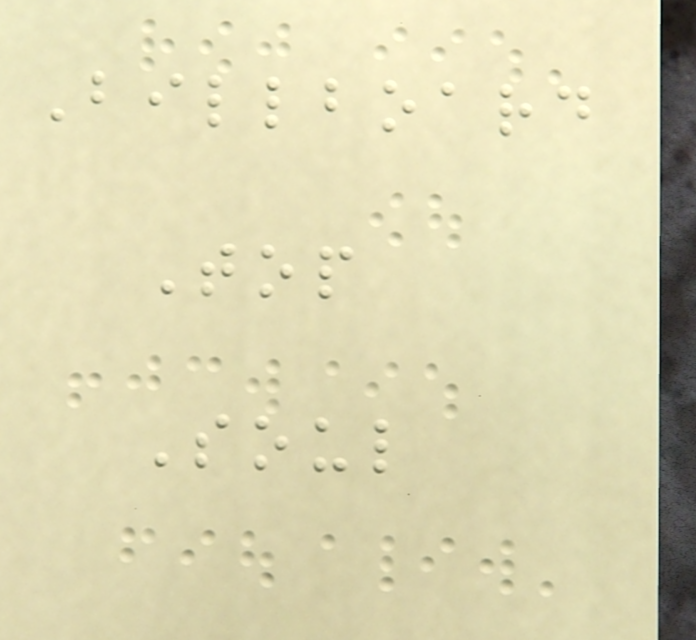Billboard
Top
Soul
